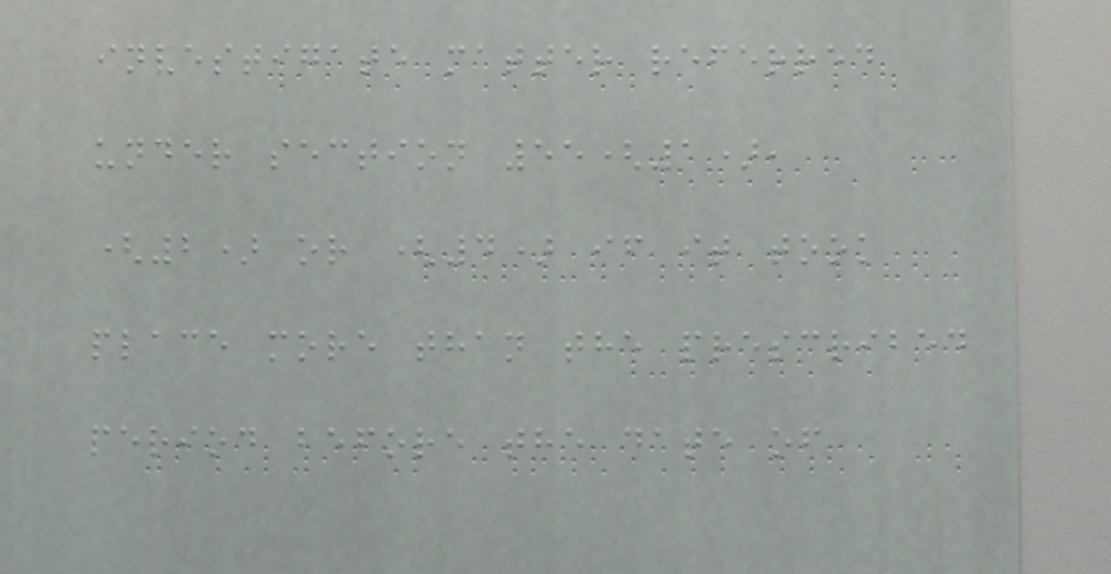investigate matter referred
under section 55(1),
(2) or (4) if it took
place more than the prescribed
period before the date of
